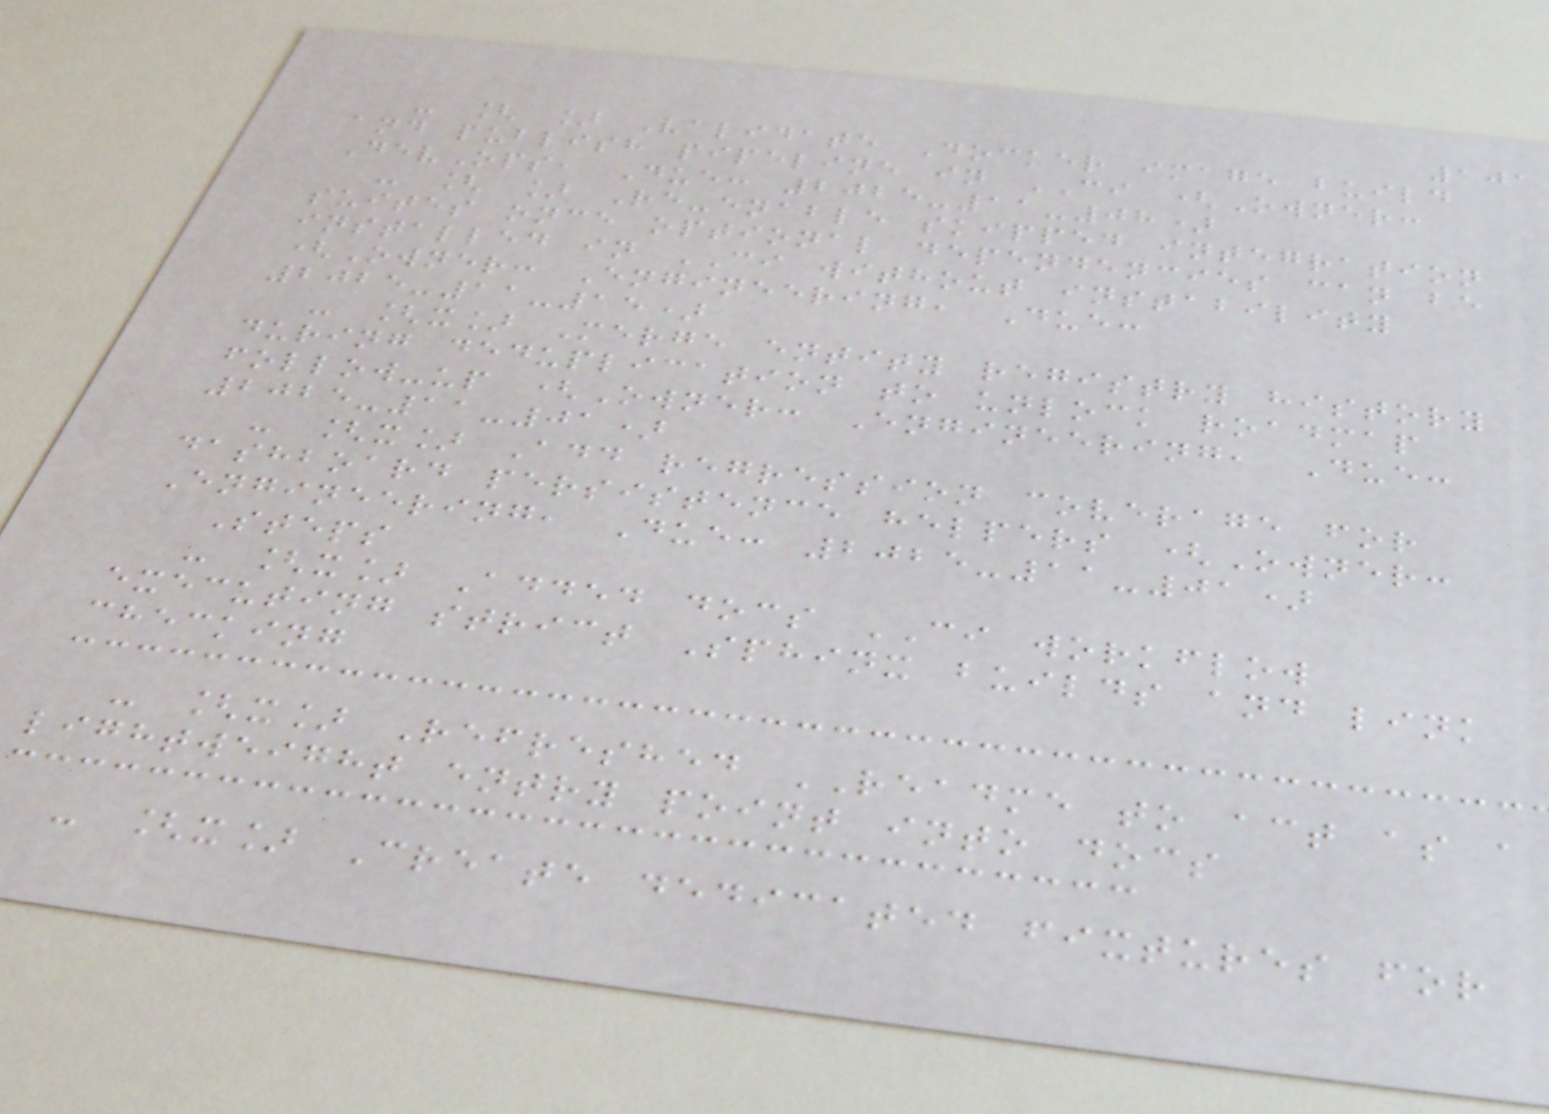101
- [ ] Validate Docker image build
and publish pipeline in CI (Owner:
DevOps, Due: 2025-11-08)
- [ ] Re-enable skipped integration
suites once optional dependencies can be
installed in CI without instability
(Owner: Engineering, Due:
2025-11-15)
- [x] Merge entity registry history
during deduplication to unlock roadmap
follow-up (Owner: Engineering, Due:
2025-11-01)
- [x] Add regression coverage for
dashboard persistence helpers (Owner:
Engineering, Due: 2025-11-01)
Steps
- [x] Added docs CI workflow
executing strict Sphinx builds and link
checking
- [x] Refreshed README to act as a
lightweight entry point into docs
- [x] Create dedicated fixtures for
